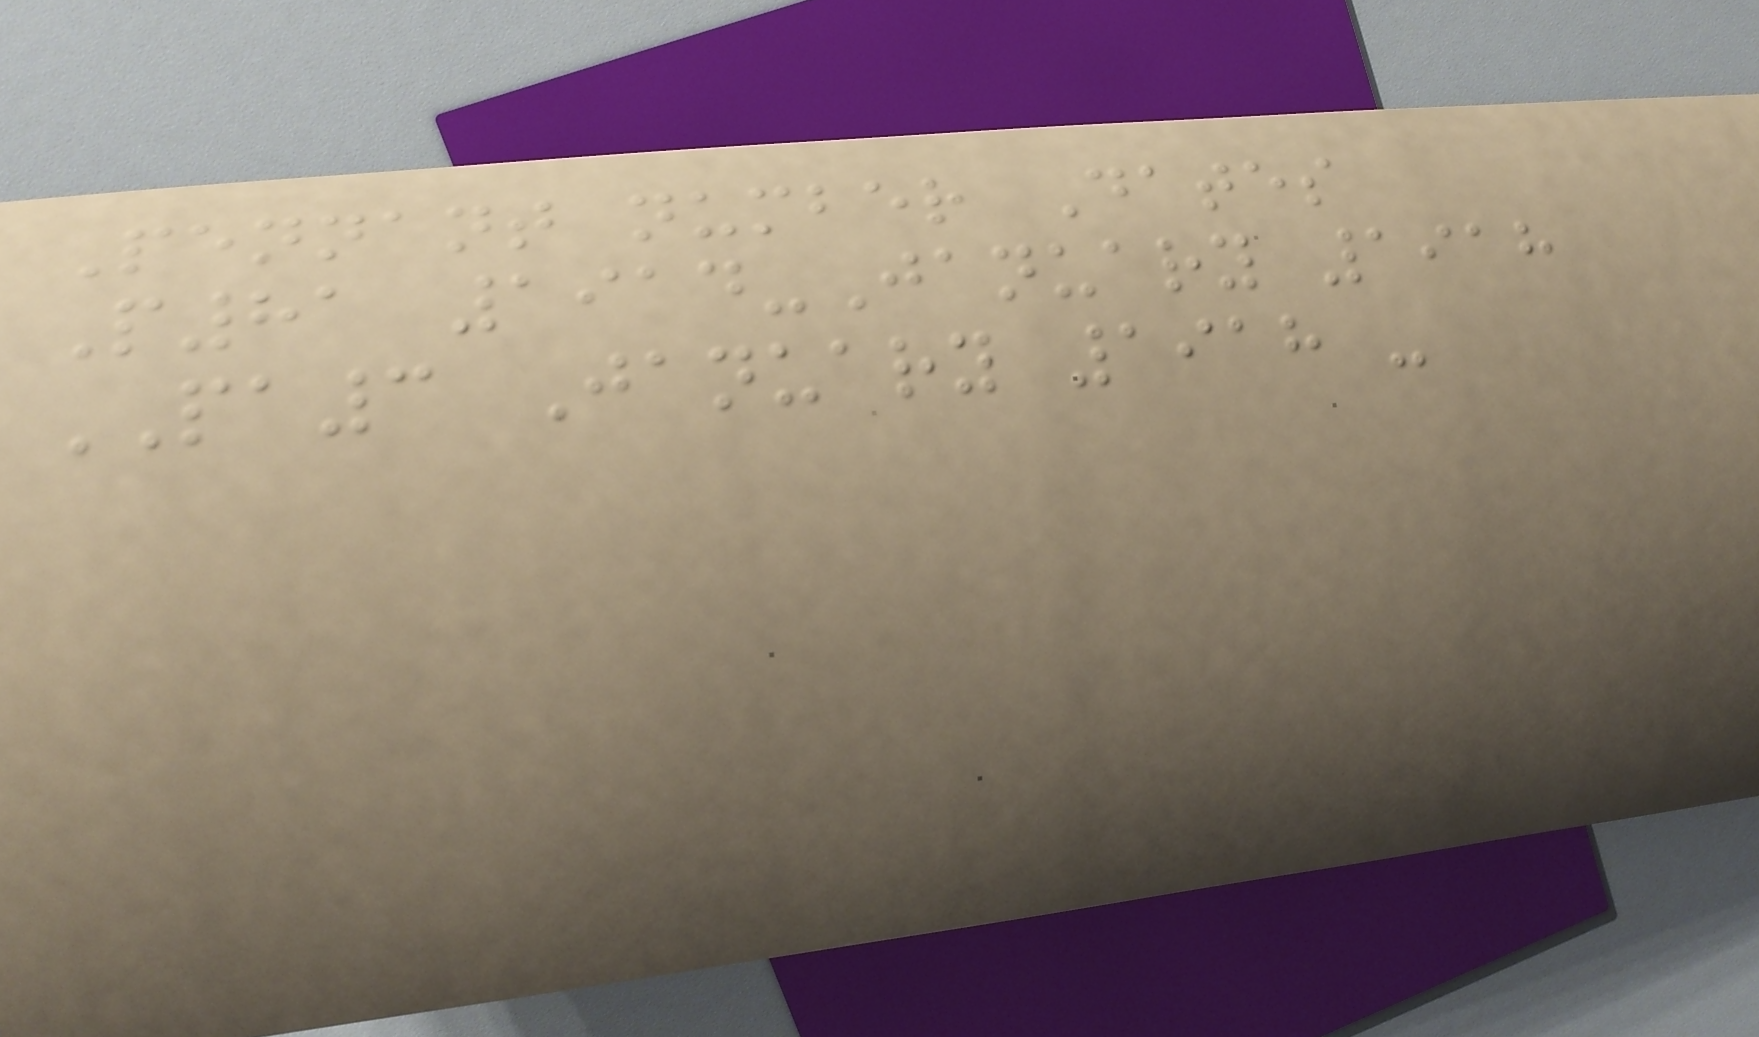Pennant number Dates
P81 1914-January 1918
PA3 January 1918 -
